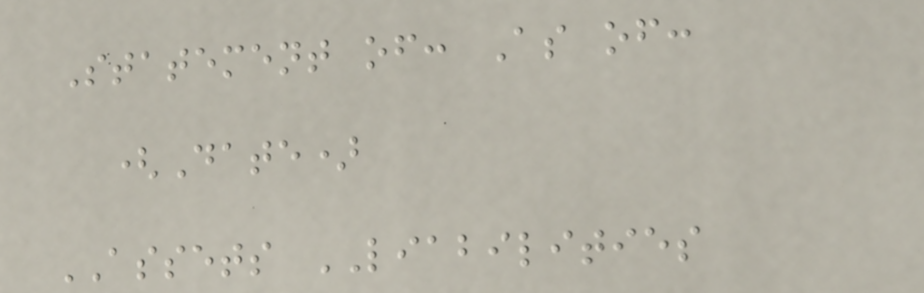Statement of: As of:
(Date)
ASSETS LIABILITIES
